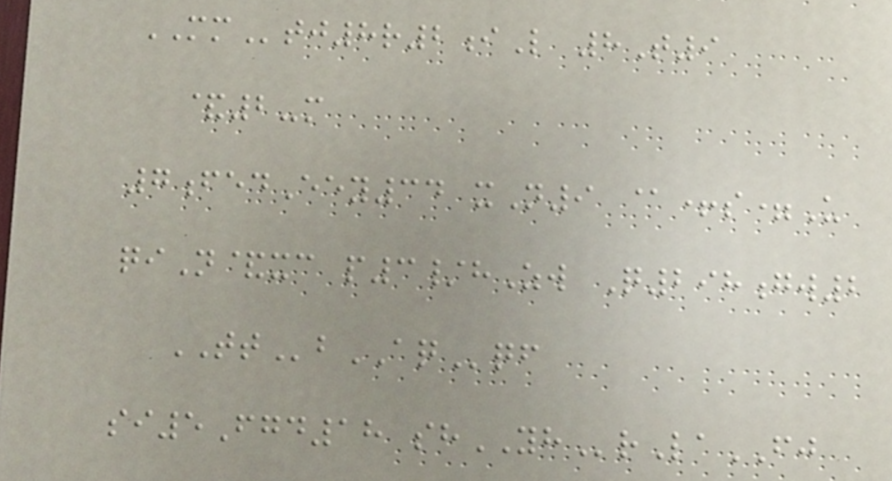MMtj8r2iL 8T9
&2-m
7fedEey34 xN9 @+s=U
qiN&xc p3/hZw Q298gw2
TTbAQqf
si5Fgd18 shYHrLaFJ
